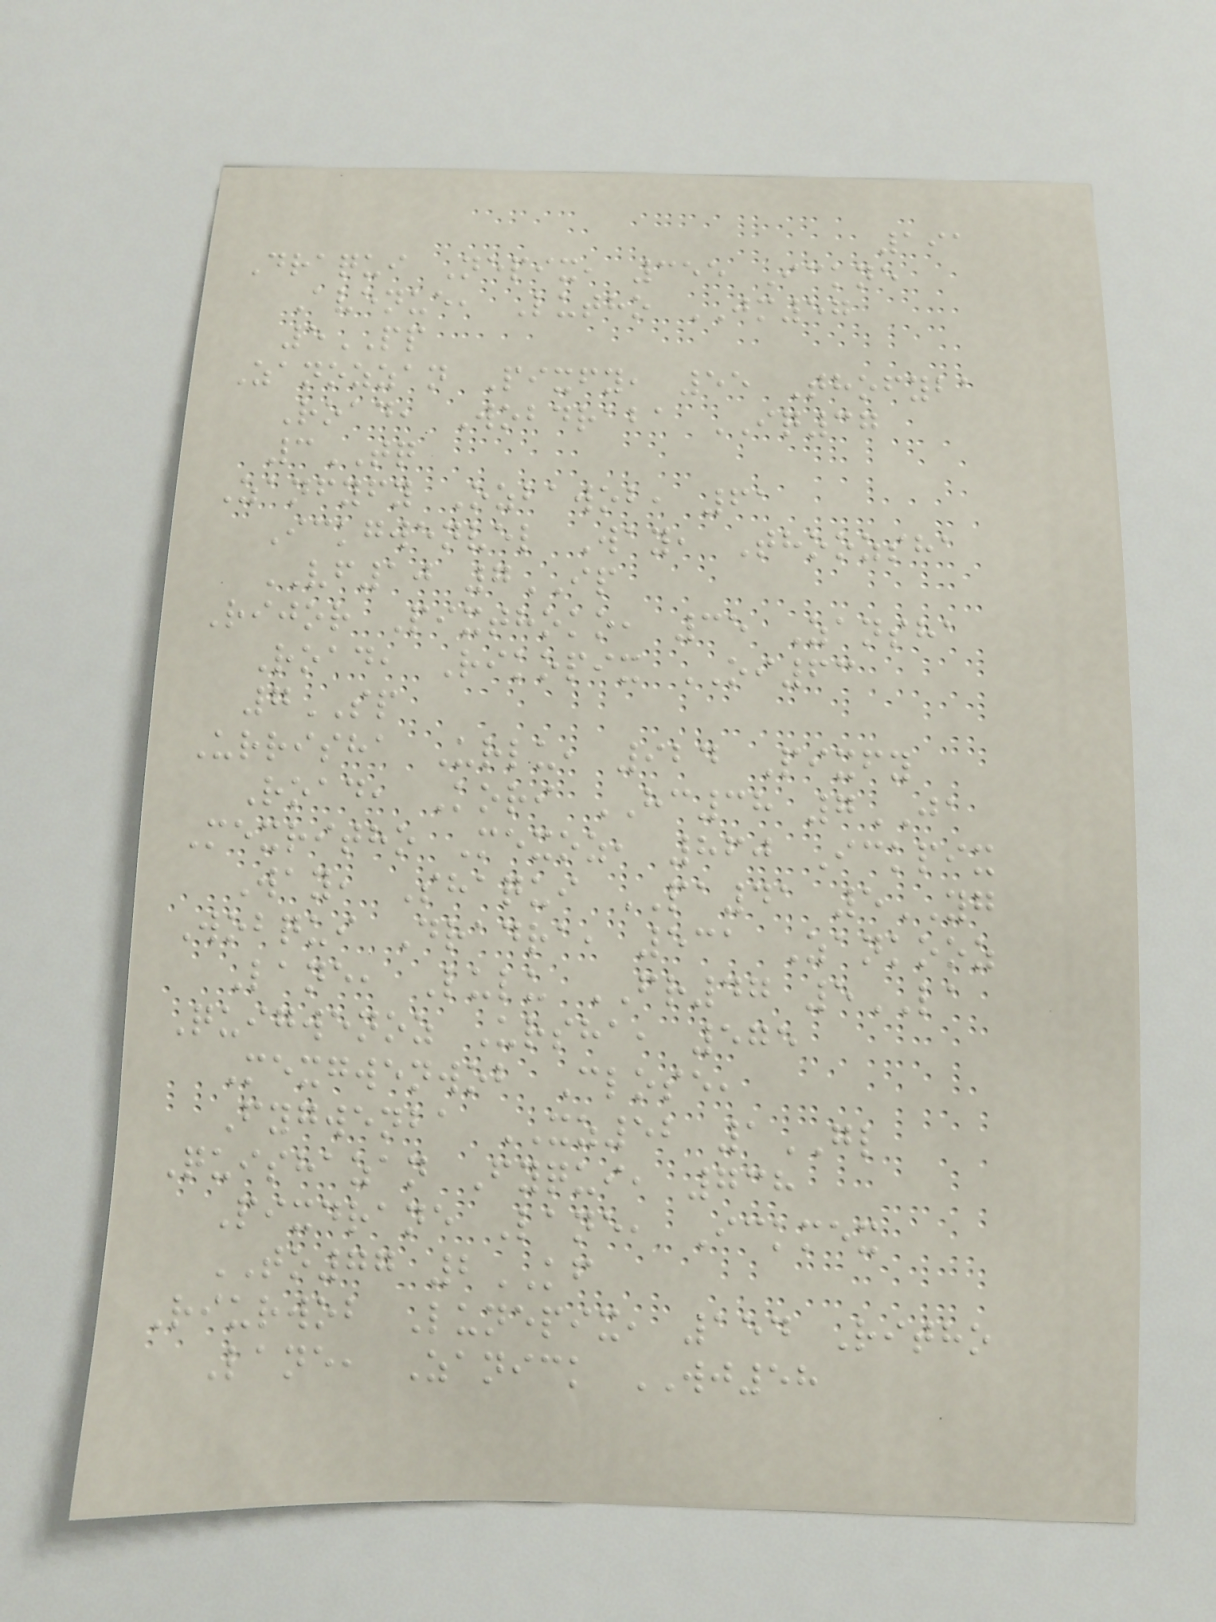191
Draqui Nepix, 355 Ickne
Avenue, Lutho JM57
5PP
Zanozzan Pixfy, 55 Thofyba
Road, Wobdraba IQ37
3TQ
Zanfyfy Ozbawob, 61
Ickgwenvel Way, Thoozsha
VF10 7IP
Rijor Pixthoko, 35 Zansha
Road, Rikopix OI63
7SP
Urrisha Urlu, 924 Pixfy
Road, Kori HC38 7JA
Mexritho Mexoz, 860 Ickpix
Way, Shaqui PA41 5YG
Wobqui Dradra, 531 Zankooz
Lane, Lulu FR47 5LA
Quigwenoz Ursha, 575
Mexgwenwob Close,
Fygwenba XZ52 1GL
Quishazan Fyqui, 738
Pixdrane Lane, Ickmex
TO77 2KF
Riurwob Lunepix, 154 Ritho
Lane, Zanick WJ58
